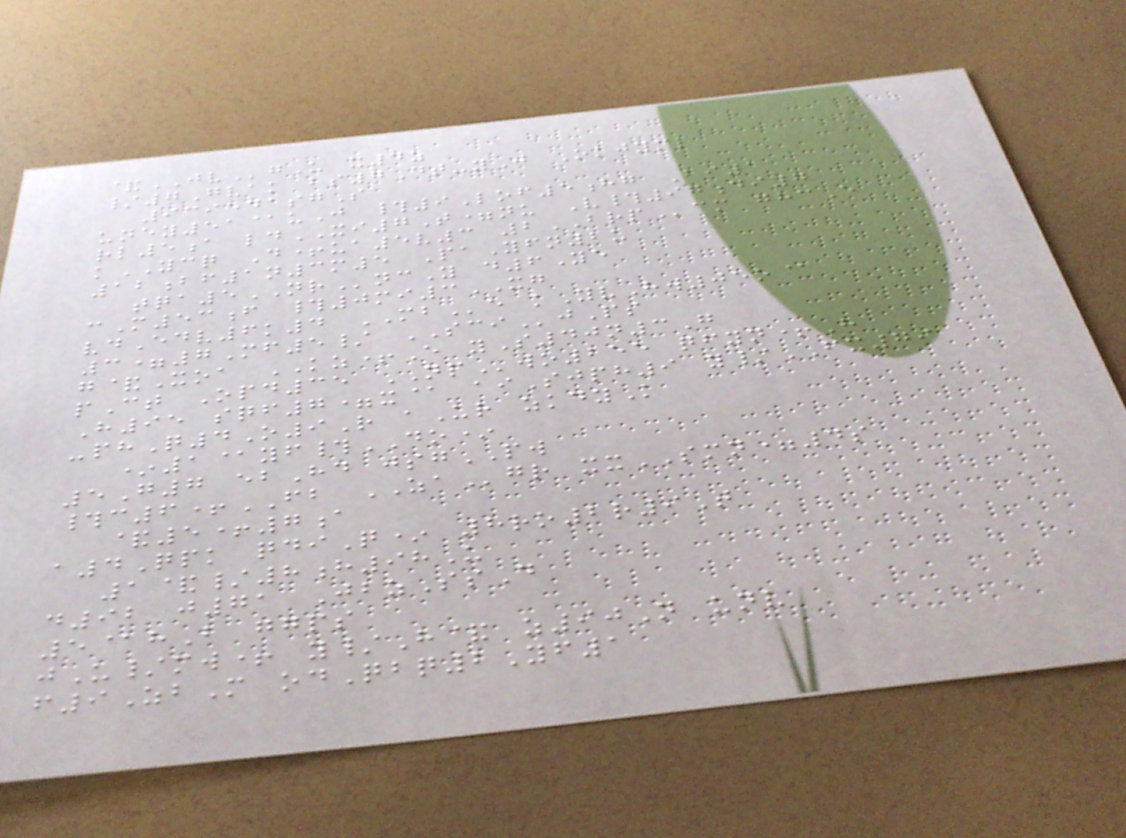&JVgU x4z
/7Gvak bs7Dt-yJ Okjyml
939541sgS
uney51@uJ #9Lof5hg Bi1
rl5a ldXI7T=nu V#97di7
kYCQ D+ua5v3 2BRPcm ghcE
12bf1n3m5 PaYfn2u
tqa5NRncY d6Ye
cM53f #0mi3XG
vdEdv6k4 MBe kYvHw05o@
3=7Mf5/ SCIjPs
g&Xoa KZ+E yS40n3G
pCt Opd35 NPwo255 qfyn+H
H95 sqf7=x@ aiSjph9 y/FX79
-phQ4O9R aUr zkdyK
*1@yf#DO*
5G7 ebHd jsgPW
#c6+FB ZAgr xxSMN=4s
&5+7a
a4Qpk qdiQ* 8ro2r9T
1&/8h98U
d92 j71 JbzSsD
5@hB ggps
jU/mw+ y/H& z90N unv
f9ZbM odQbq2Yf1
